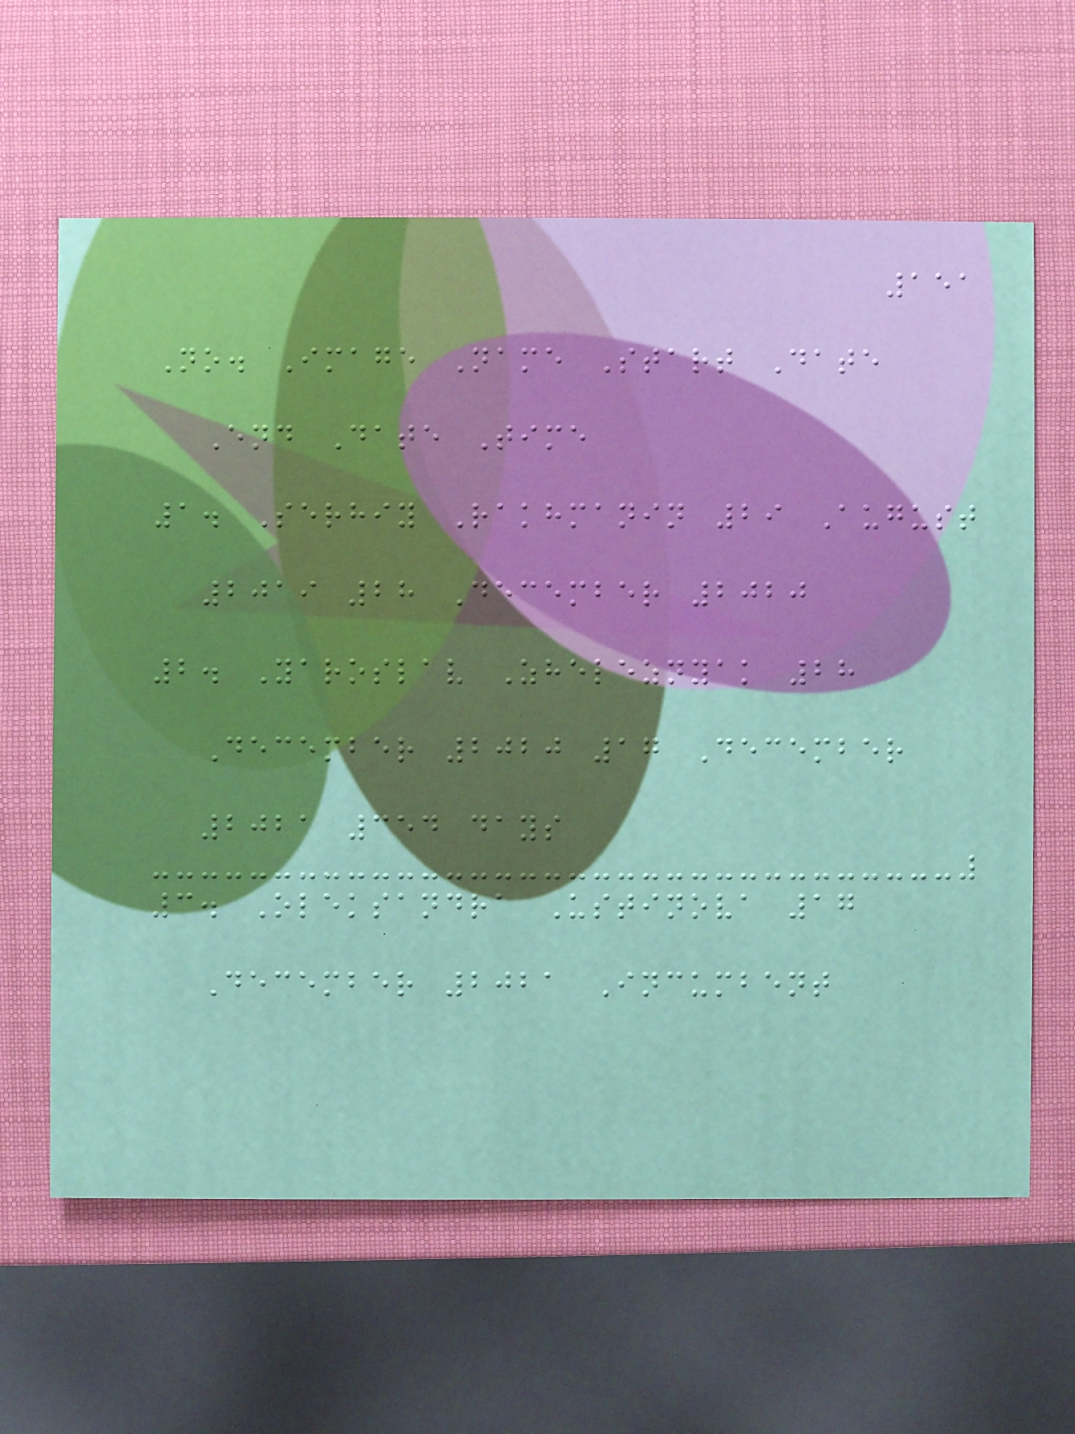151
No. Image Name Start Date
End Date Time
1. Serhiy Rakhmanin 29 August
2019 28 December 2020
2. Yaroslav Zheleznyak 28
December 2020 17 December
2021 354 days
3. Oleksandra Ustinova 17
December 2021 Incumbent
